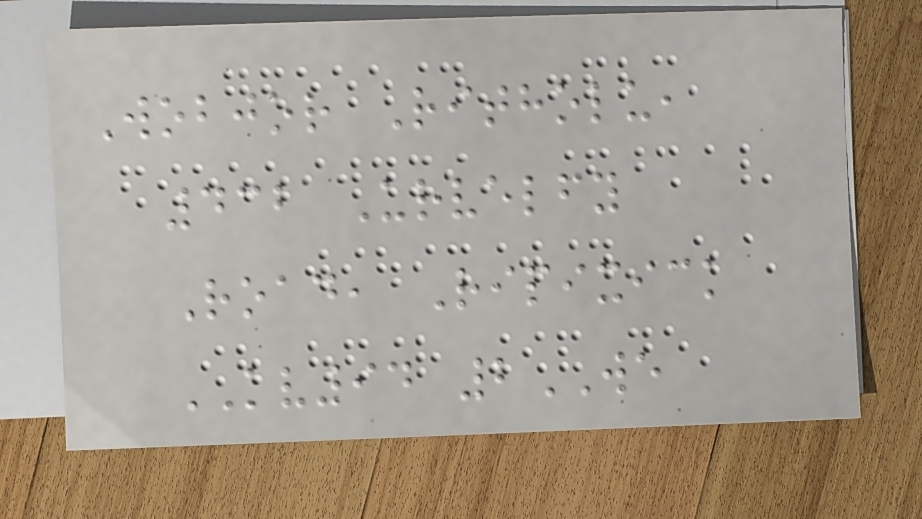Wobjor Ritholu,
432 Urvelfy
Road, Ripixick
KV94 2WE
